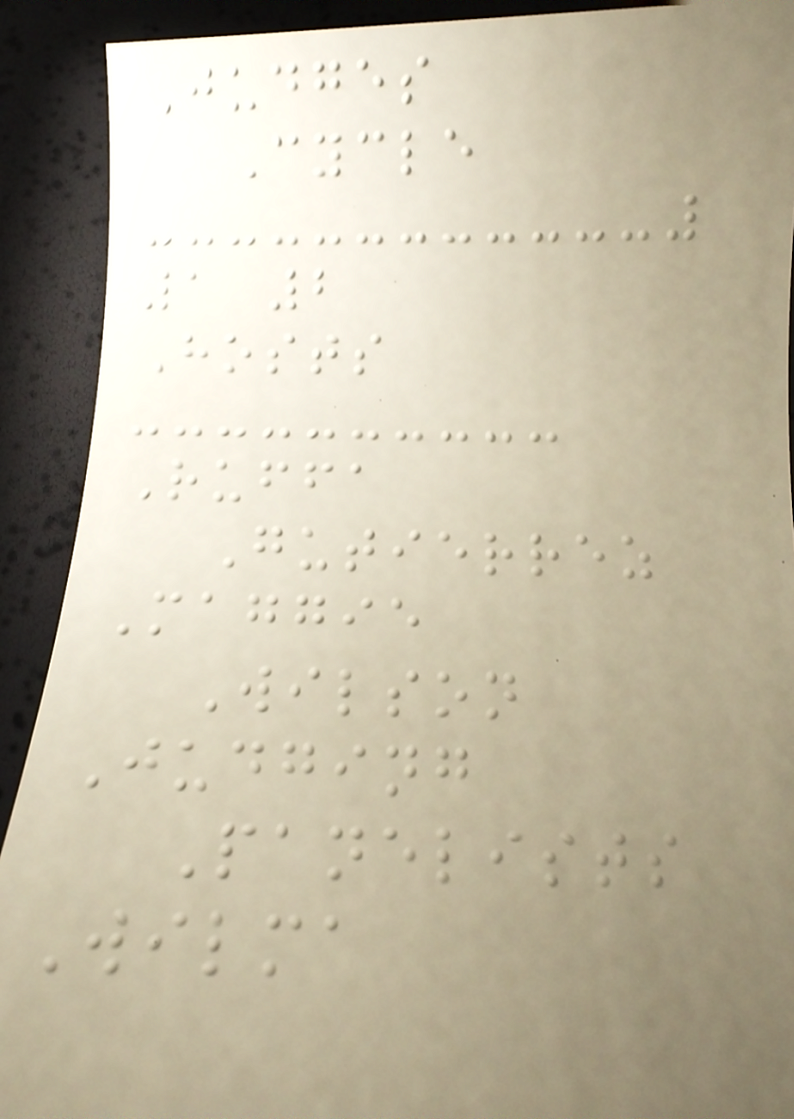Judges
Cycle
1 2
Hosts
Ruffa
Gutierrez
Maggie
Wilson
Judging
Panelists
Wilma
